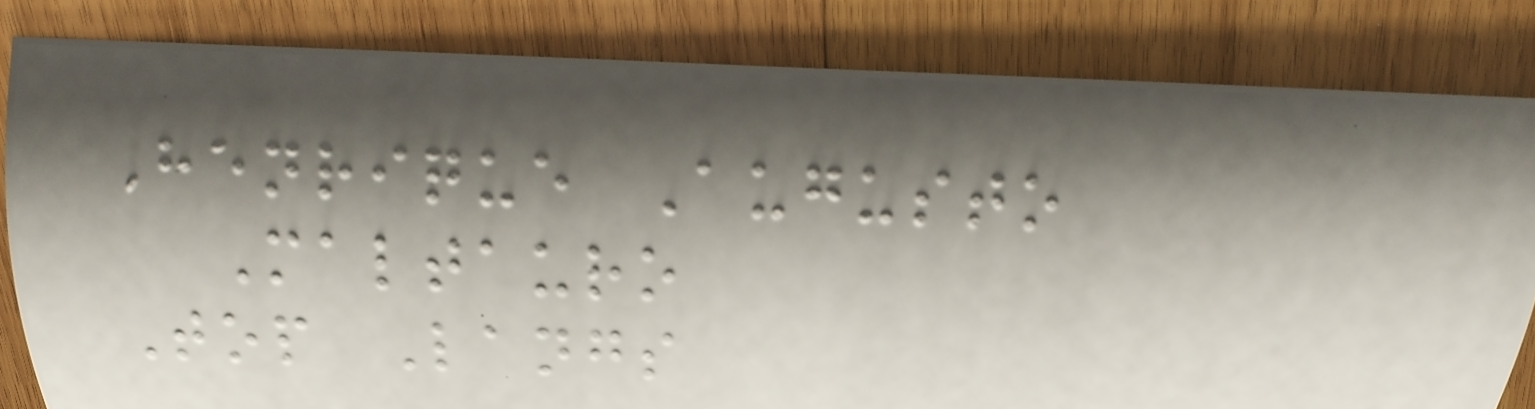Henrique Augusto
Maltauro
Top Langs
